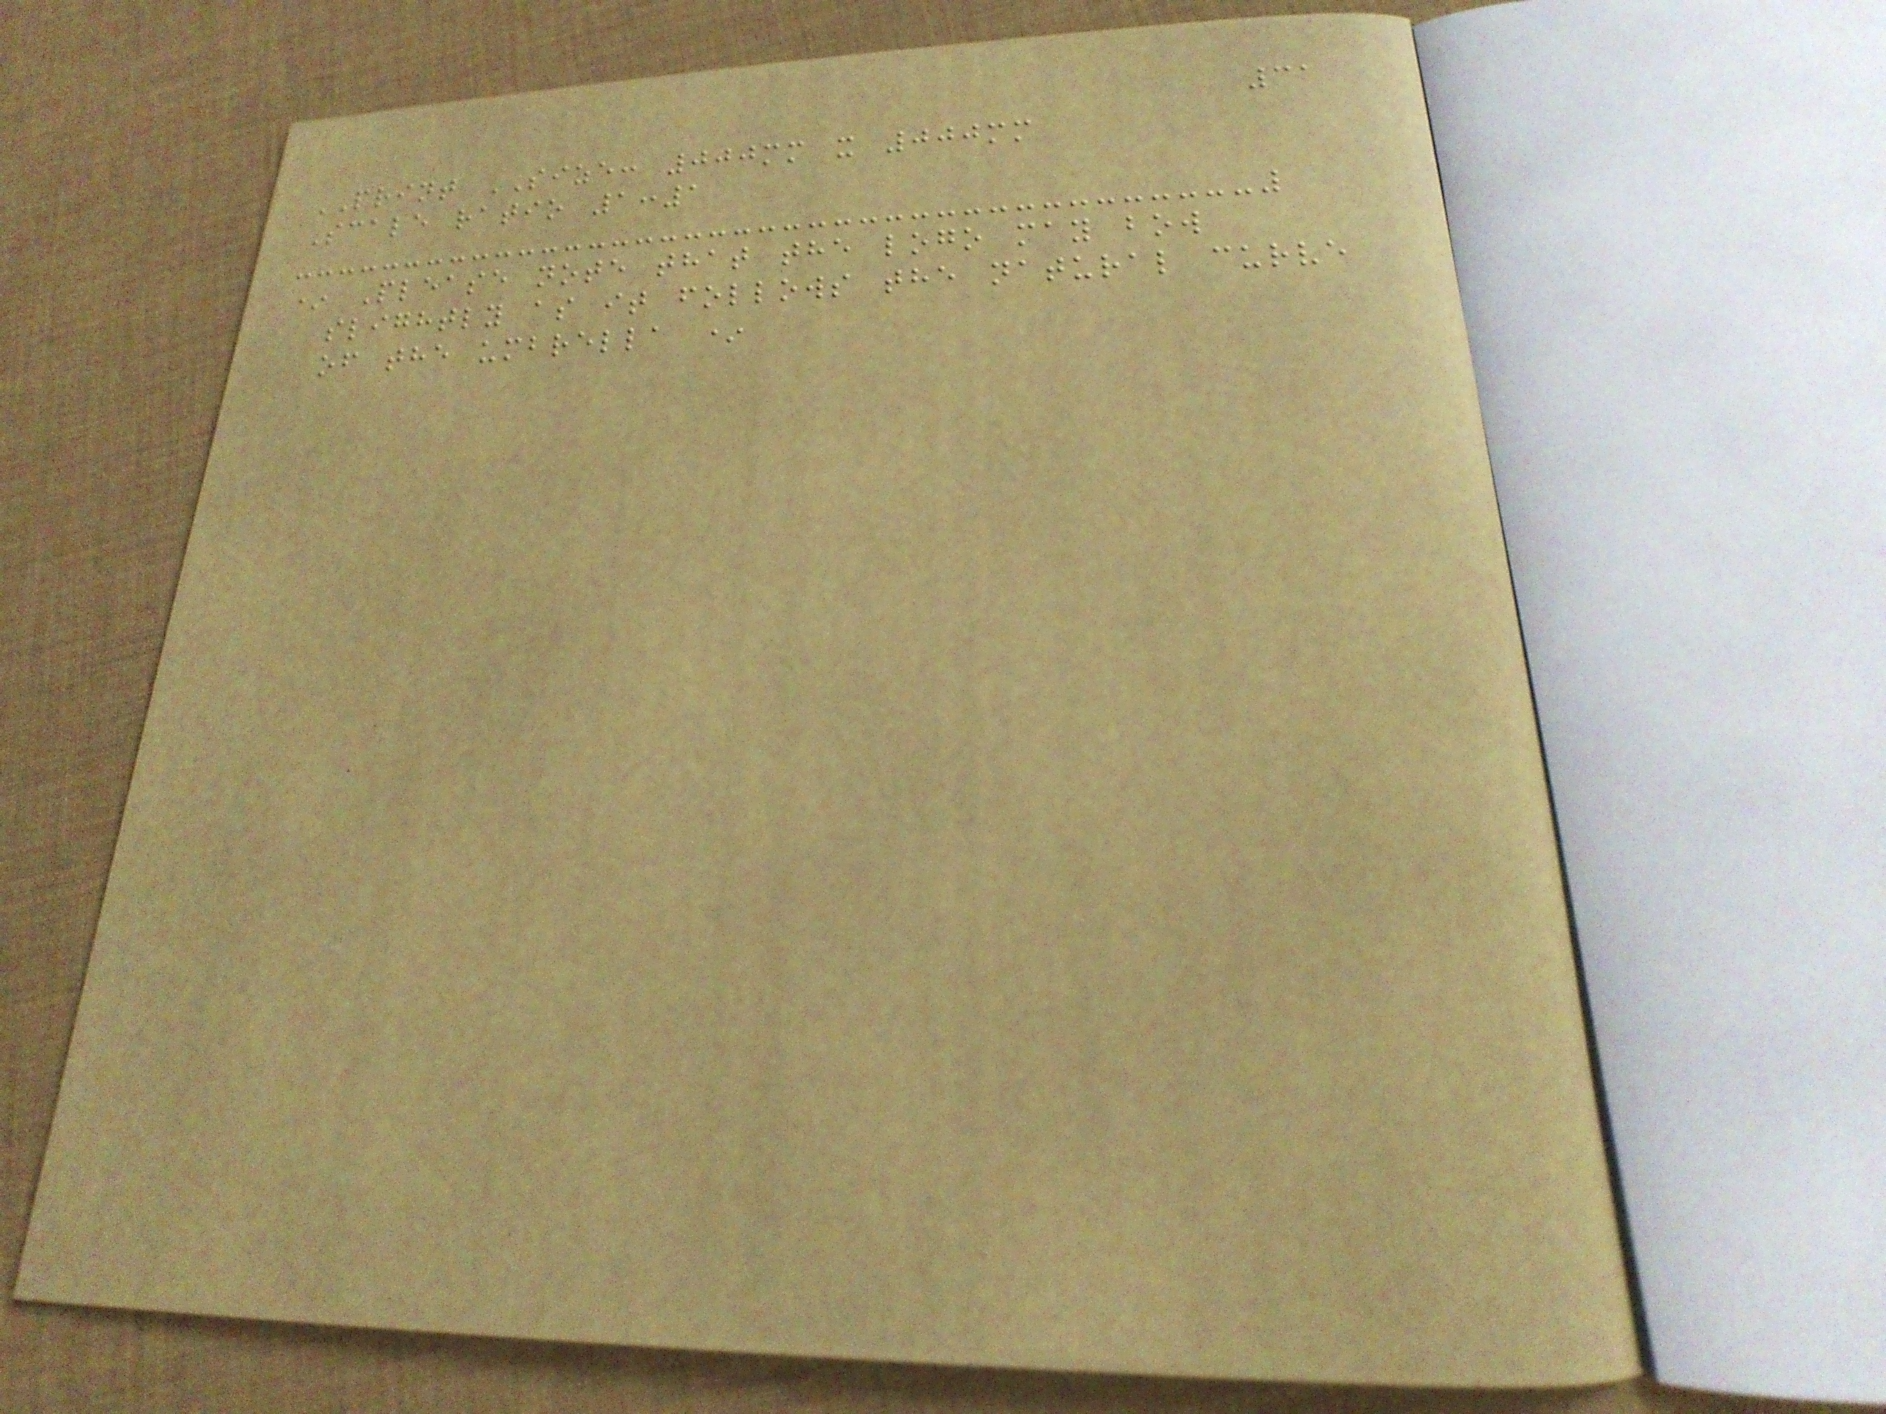31
PRINT SIZE: 000mm x 000mm
Scale ratio 1:1
* Please note that the logo may bow
slightly as it follows the natural curve
of the umbrella *
